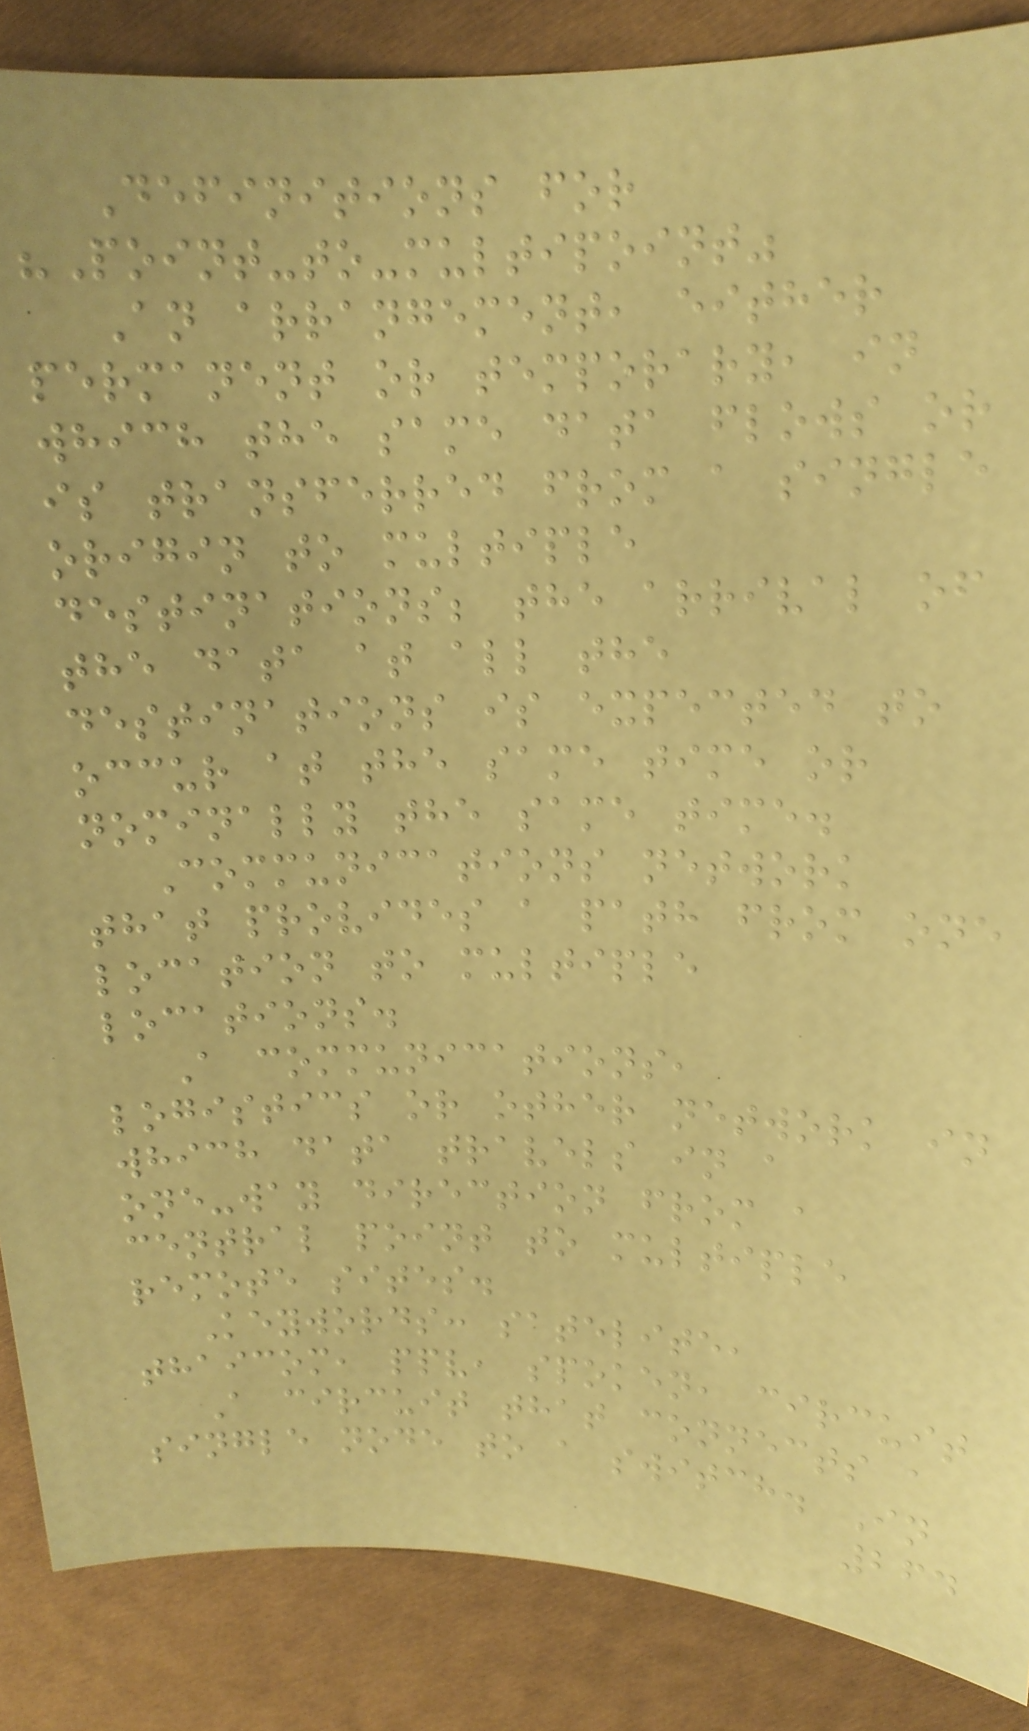Definitions for
"Point-to-multipoint"
An arrangement, either
permanent or temporary, in
which the same data flows or
is transferred from a single
origin to multiple
destinations; the arrival of
the data at all the
destinations is expected to
occur at the same time or
nominally the same time.
Communications network
that provides a path from one
location to multiple
locations.
A communications,
logistics or other network in
which data travels in a
one-way direction from a
central point to multiple
remote sites.
Keywords: satelite,
thaicom, ppv, spoken, circuit
A circuit that connects a
single node to a switch. In
264
